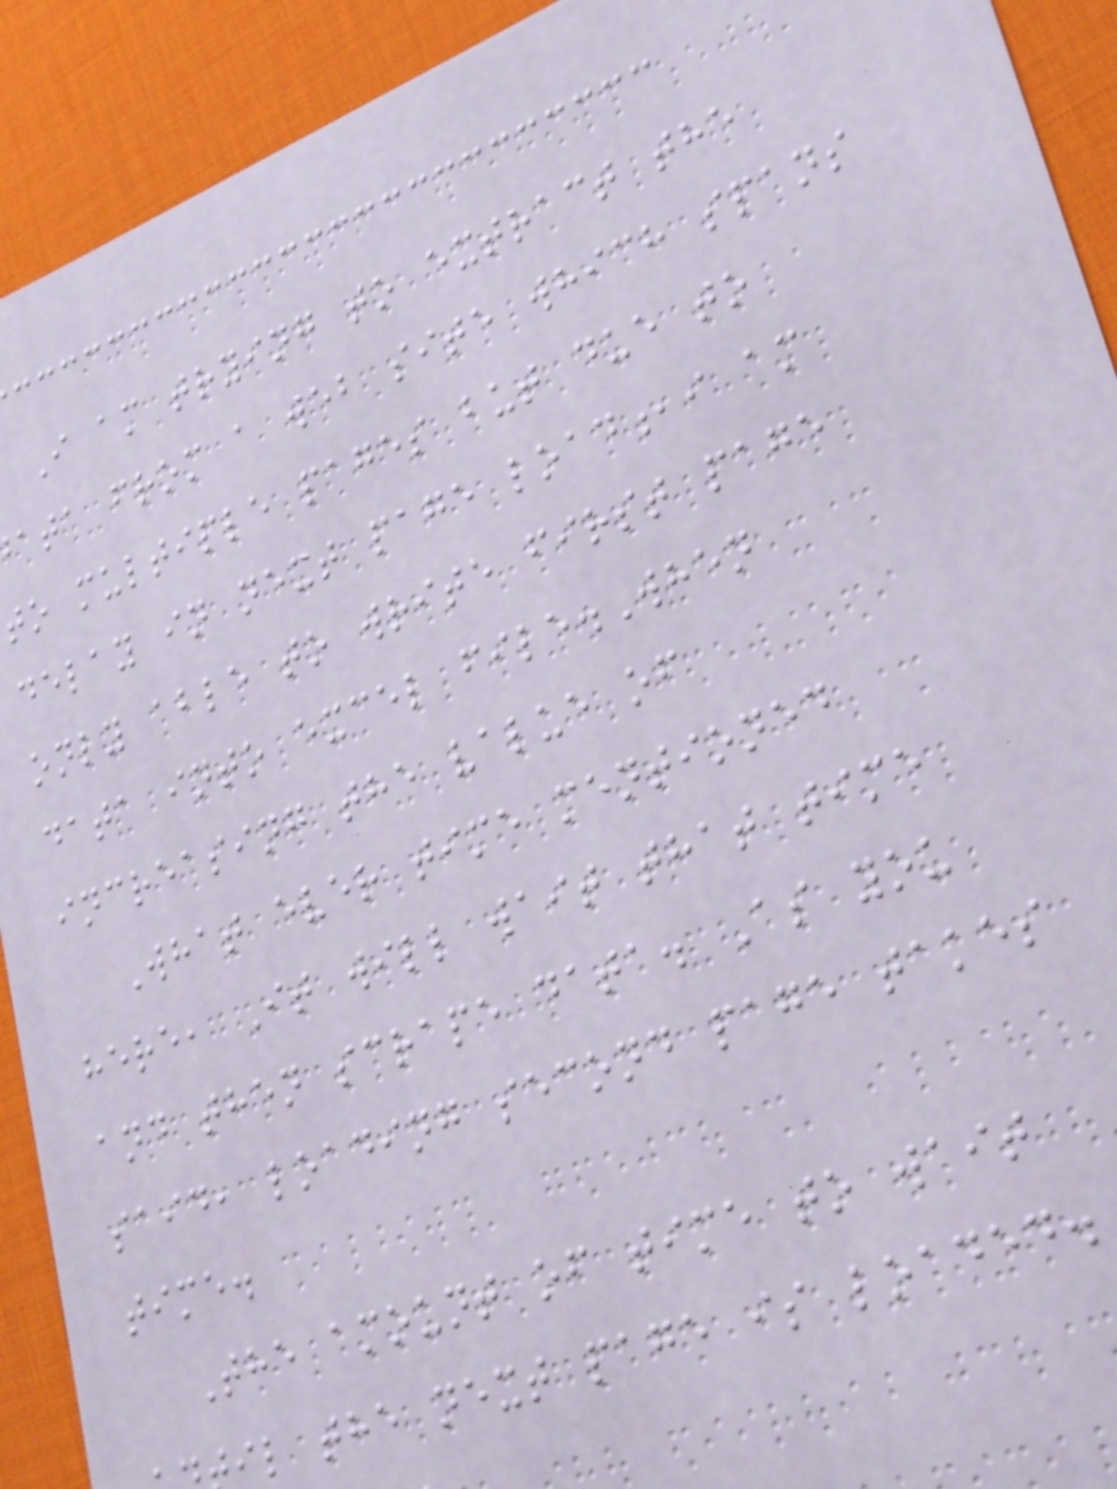I am trying to extract the
ata from a web site which spans
to multiple pages but due to
delay in next page load,i am
only able to write first page
data into excel file.When
increasing the value of
What ever time mentioned
here, It will wait that time
and then scrape data. As you
said, loading second page takes
time.
The amount of time to wait
il the next page is loaded.
